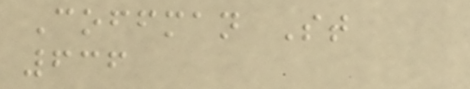Coffman St
636
